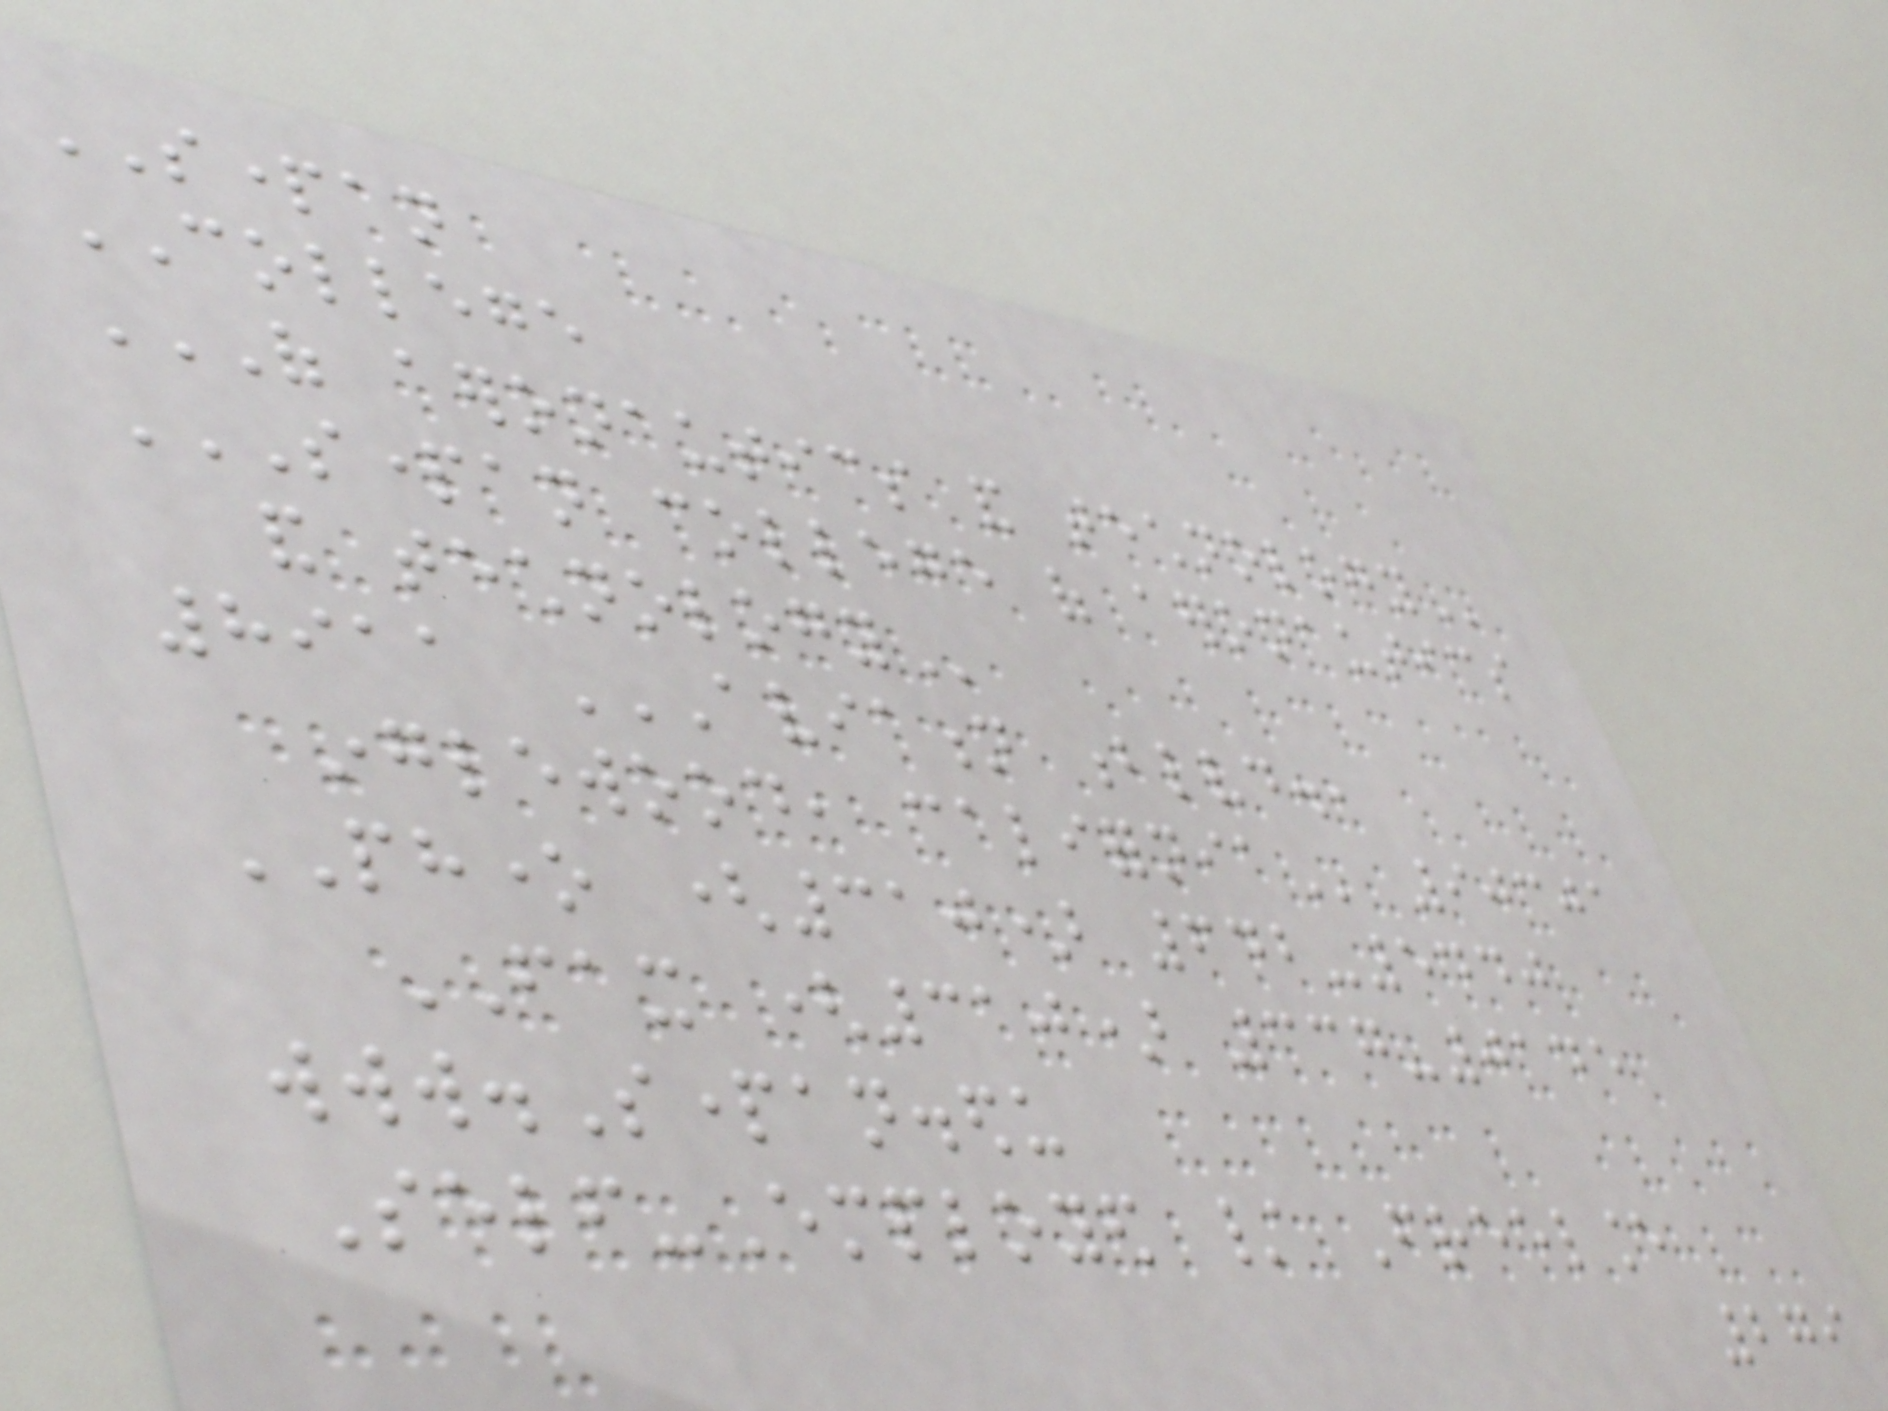SPARTAN
COLLEGE
OF AERONAUTICS AND TECHNOLOGY
SPARTAN COLLEGE OF AERONAUTICS
AND TECHNOLOGY
8911 AVIATION BLVD.,
INGLEWOOD, CALIFORNIA 90301
PHONE (310) 642-5440
FAX (310) 337-0145
www.Spartan.edu
Self-Employed / Freelance
279
